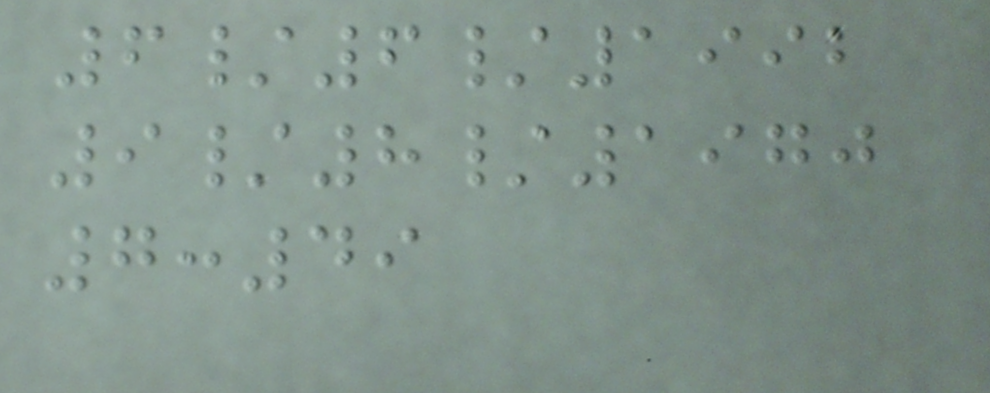6/6/1992
9/8/1970
7:49
